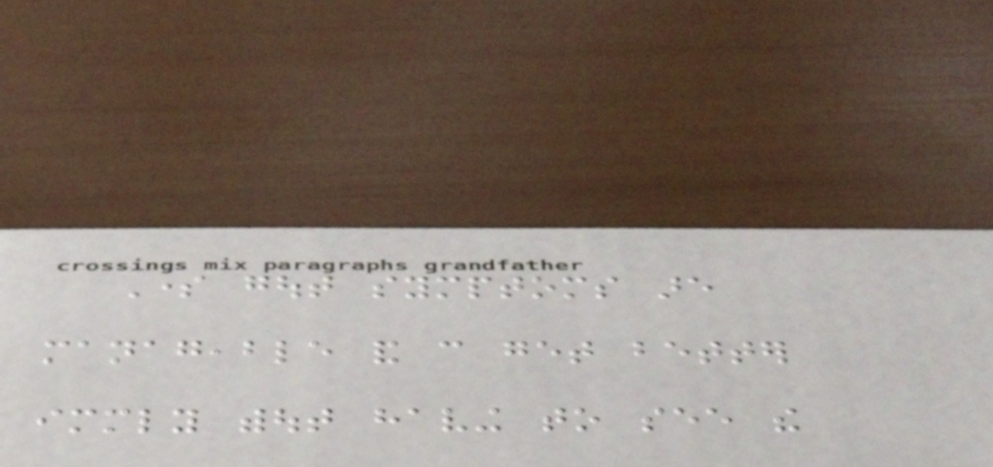Some gout symptoms are
manageable and can get better
immediately without having to see the
